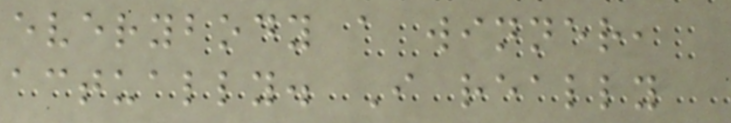everybody a winner,
actually. I really
